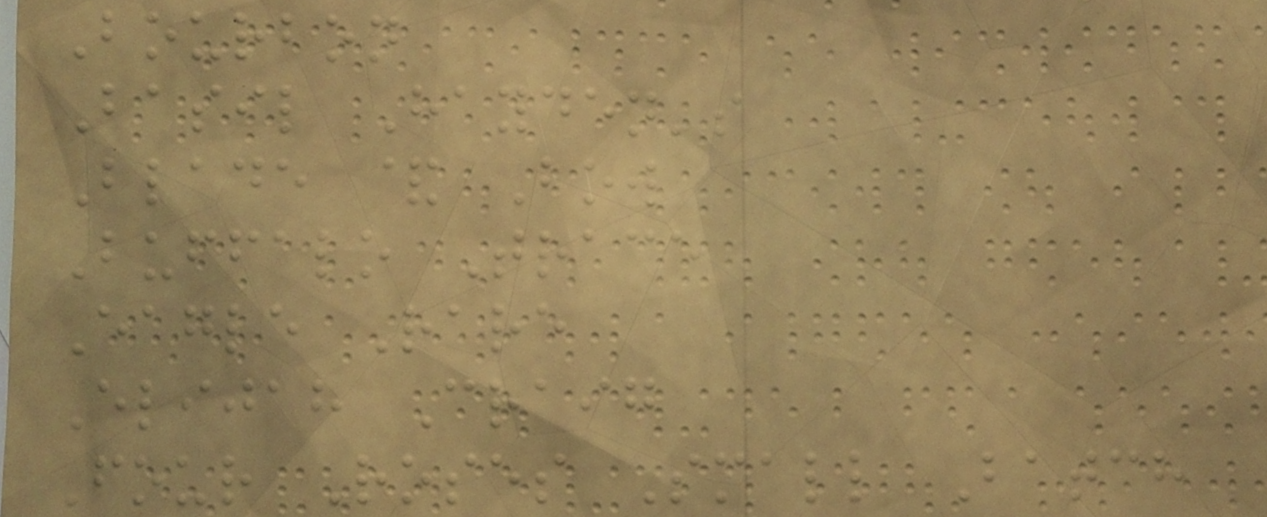Bourbon
Basil Hayden's
Blade & Bow
Buffalo Trace
Eagle Rare
Elijah Craig
Four Roses Small Batch
